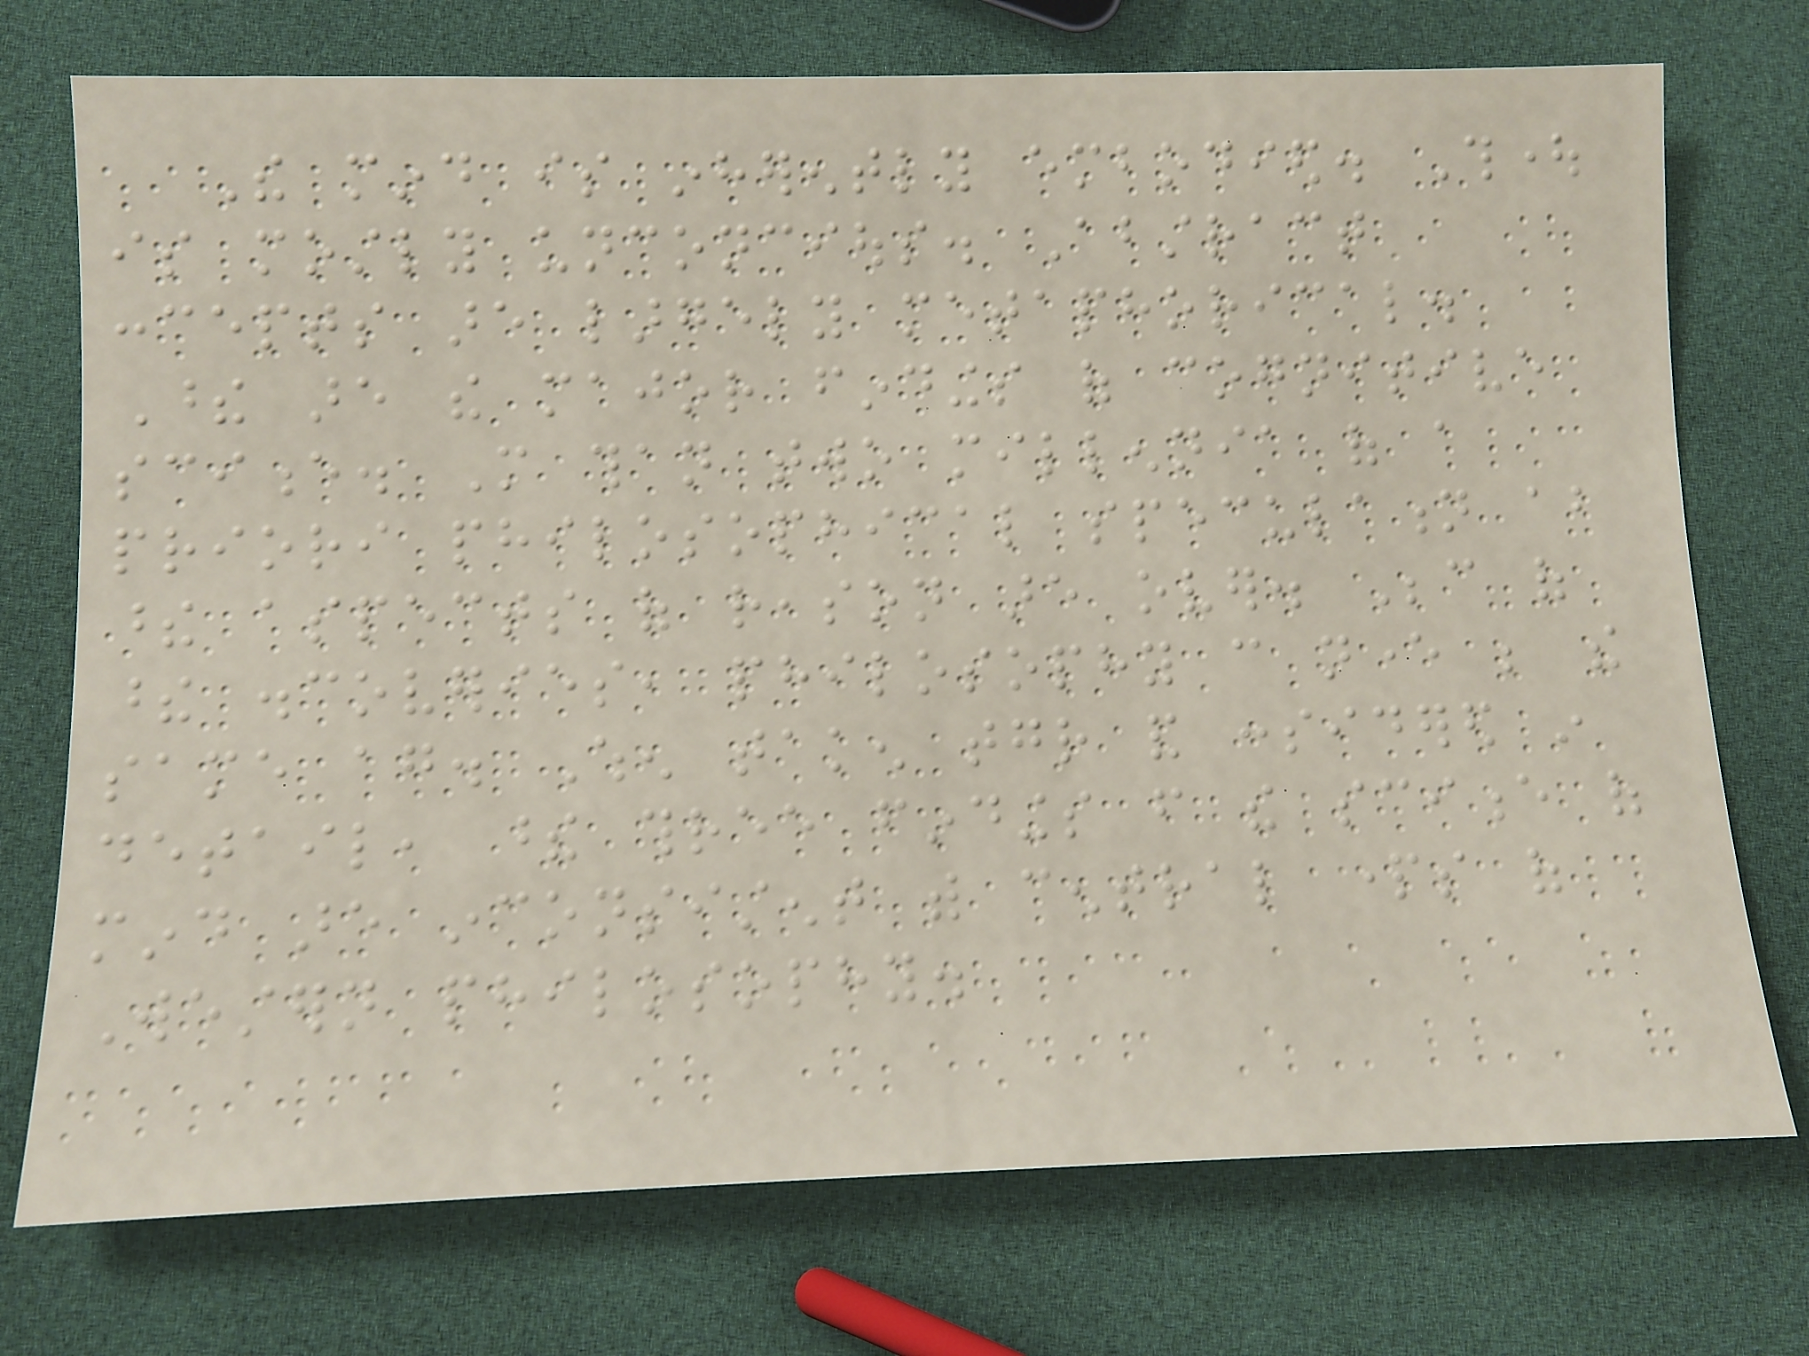The mind is inherently embodied. Thought
is mostly unconcious. Abstract
concepts are largely metaphorical.
These are the major findings of cognitive
science. More than two millennia of a
priori philosophical speculation about
these aspects of reason are over. Because of
these discoveries, philosophy can never be the
same again. When taken together and considered in
detail, these three findings from the science of
mind are inconsistent with central parts of
Western philosophy.
